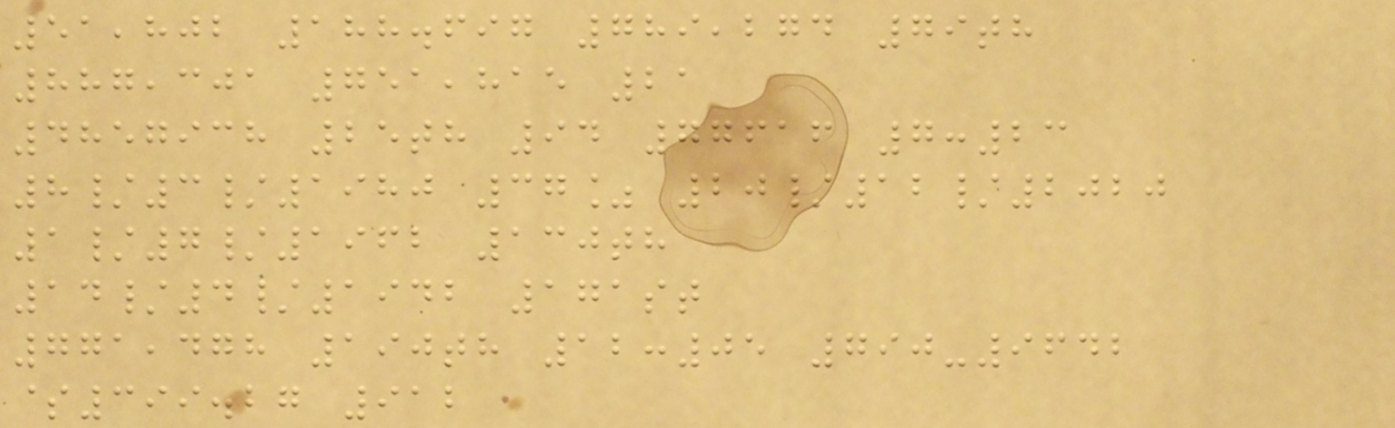51,802 188.697 789,274 79th
887,301 751,815 21
4857938 25th 94 77616 7:23
8/3/1980 37% 20/12/2020
1/7/1962 130th
14/4/1942 171st
771,478 190th 12:05 790-9642
$399.27 912
